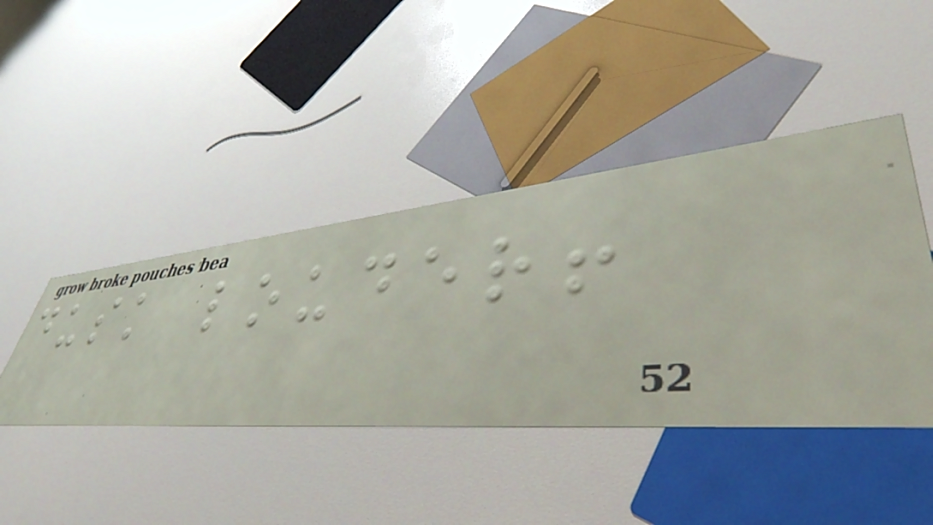dusk louder!
